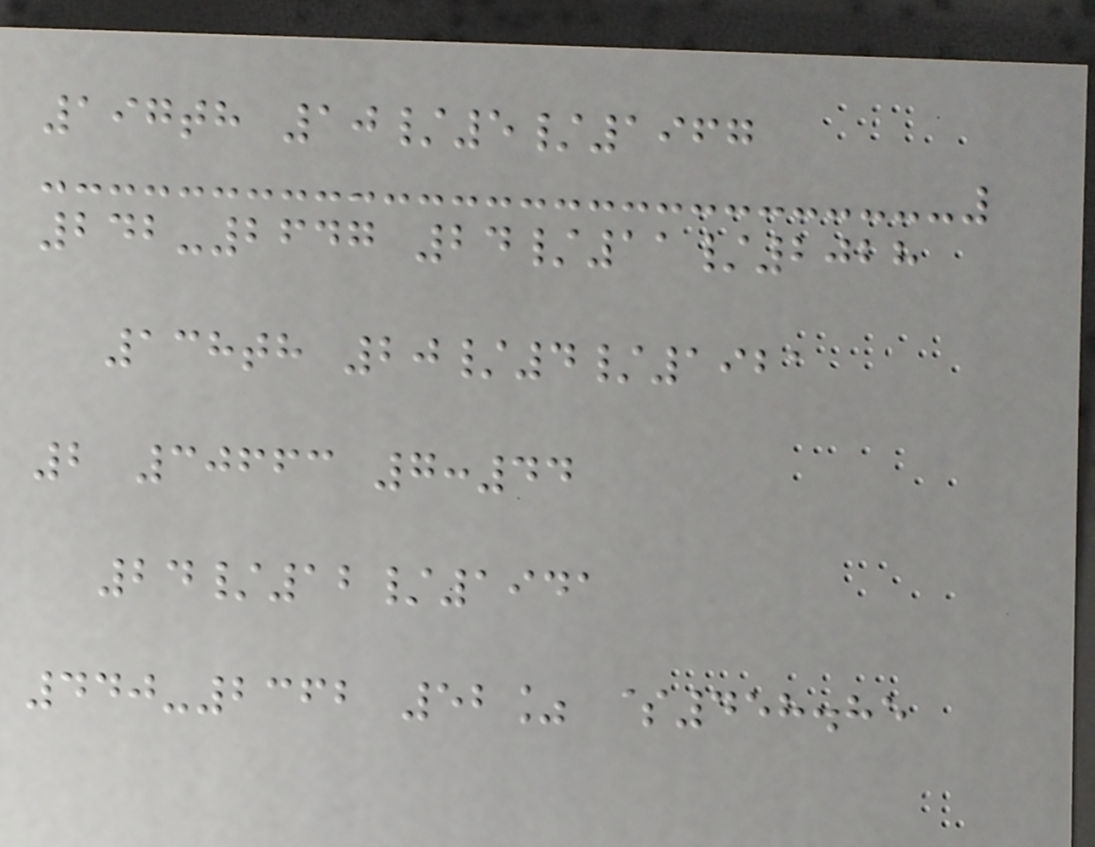197th 10/5/1967
242-2647 24/11/2028
138th 20/4/1921
2 30663 7:44
24/12/1941
440-2362 52% $458.85
